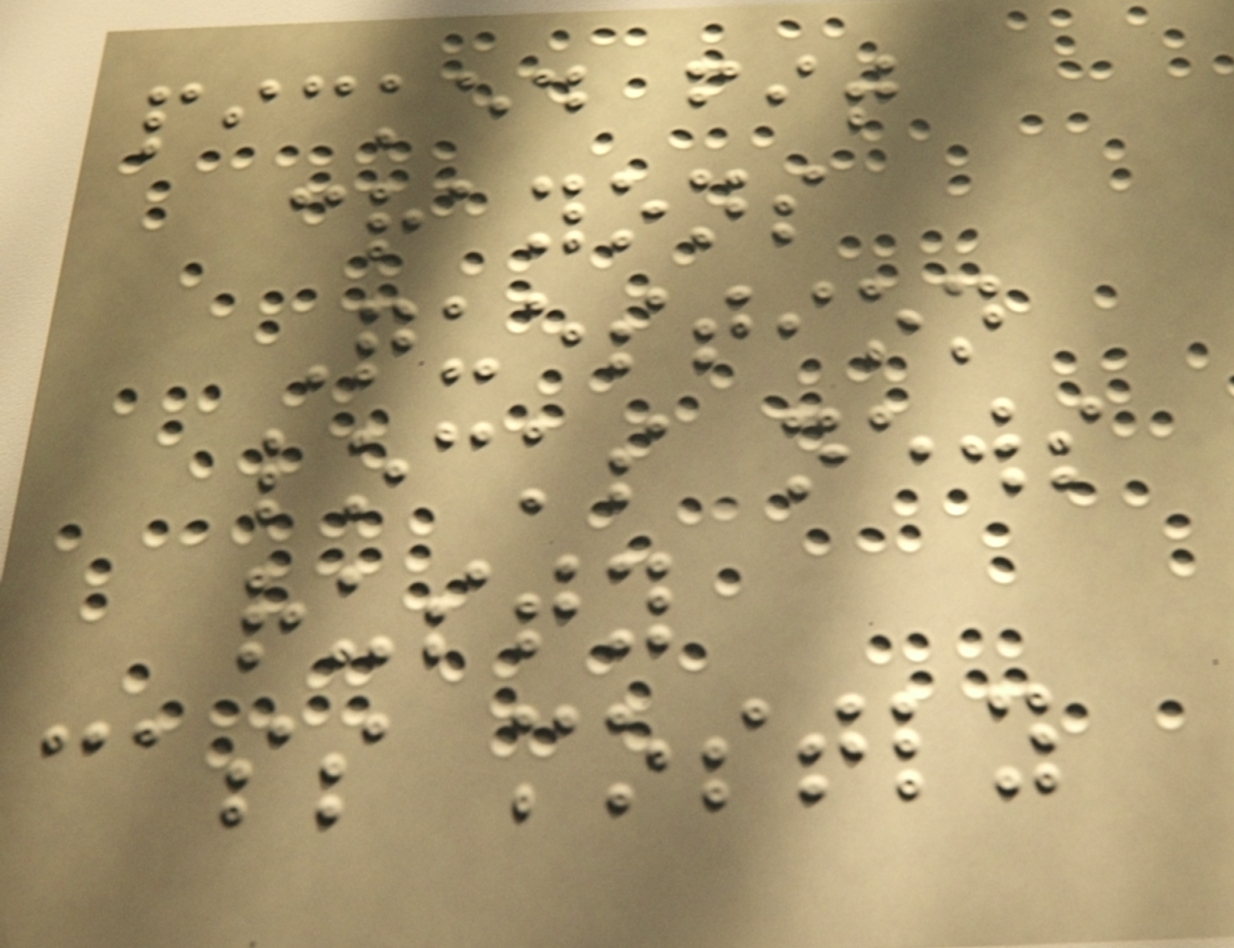picked fit
crayons
Question
locks news
rusty
cass mostly
